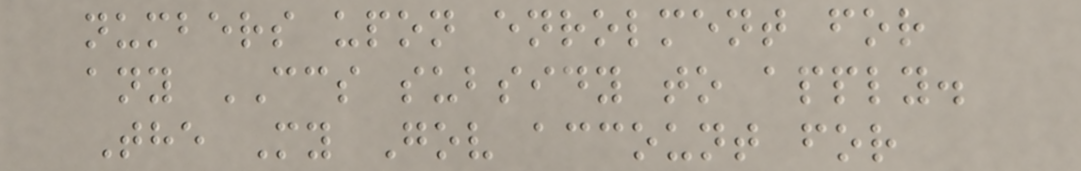numbers upon enrolment for
any CCS subsidy to apply.
The My Gov account for
